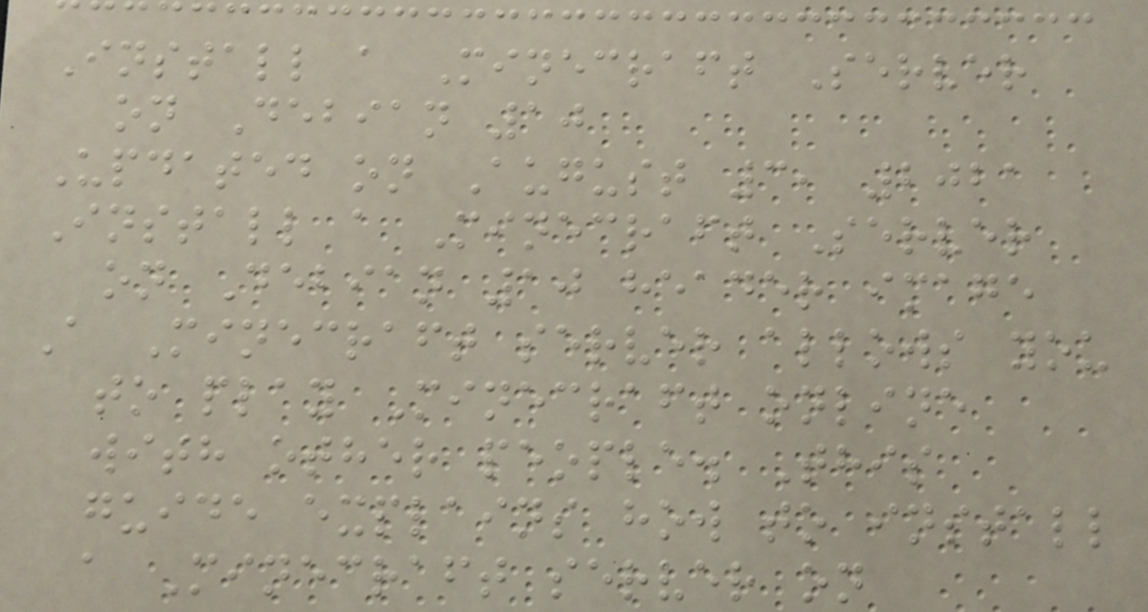Install a Minecraft Server
on Debian 10
Updated on August 3, 2021
Install a Minecraft Server
on Debian 10 header image
A Minecraft server allows you
to play Minecraft online
with other people. This
guide explains how to install
a Minecraft server on
